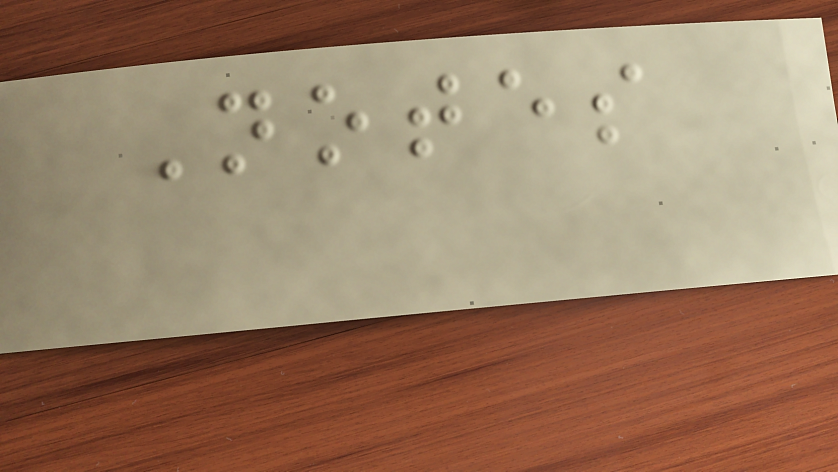Notes
